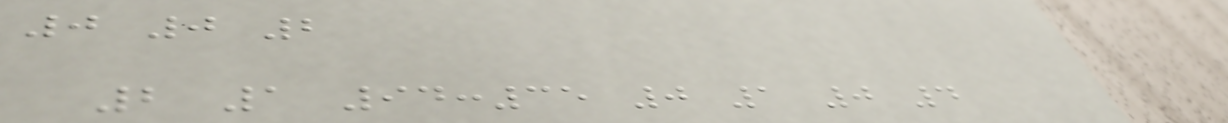0 0 2
2 1 94:35 0 1 0 4
